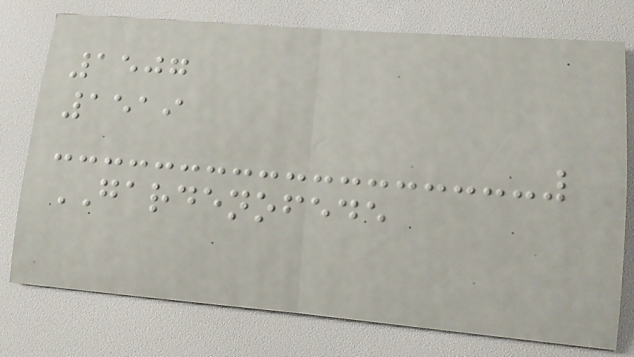1507
1519
GARDENOFEDE
